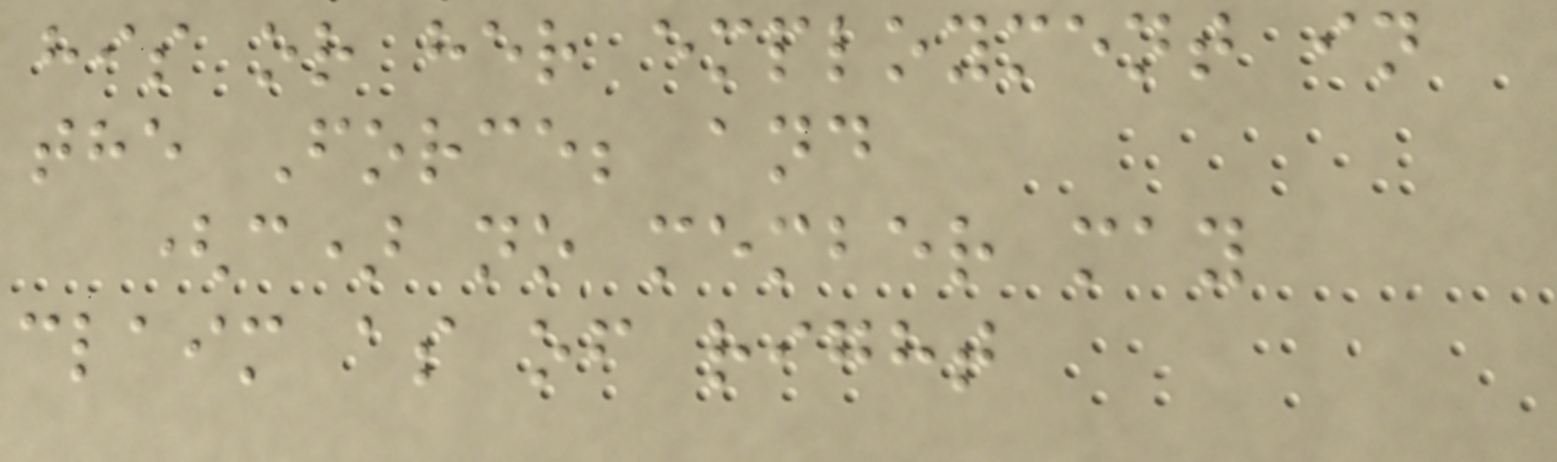his or her employment in
the Force; and
(c) no member may
claim as of right
